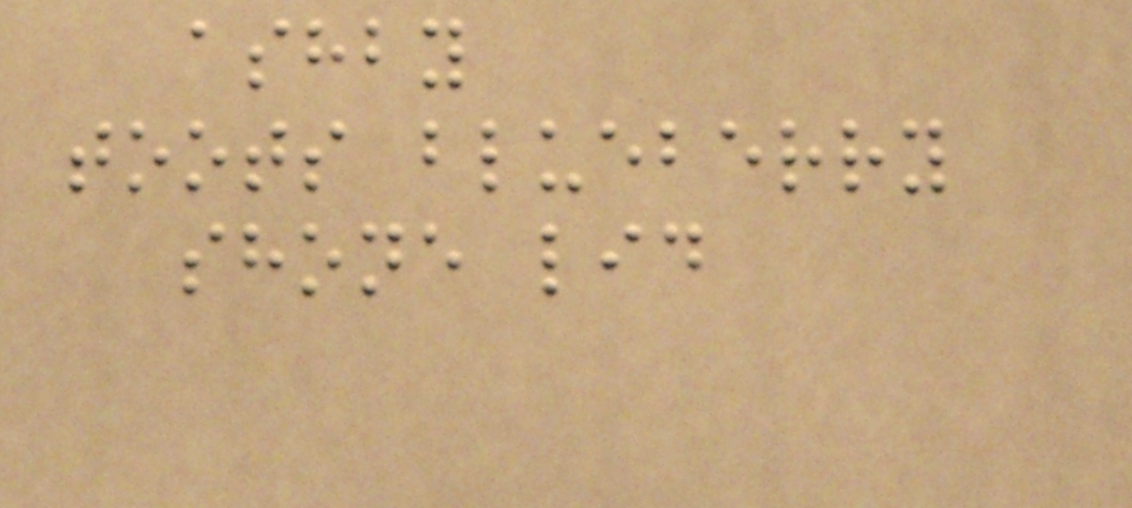ashby
toots blueberry
shone lid
